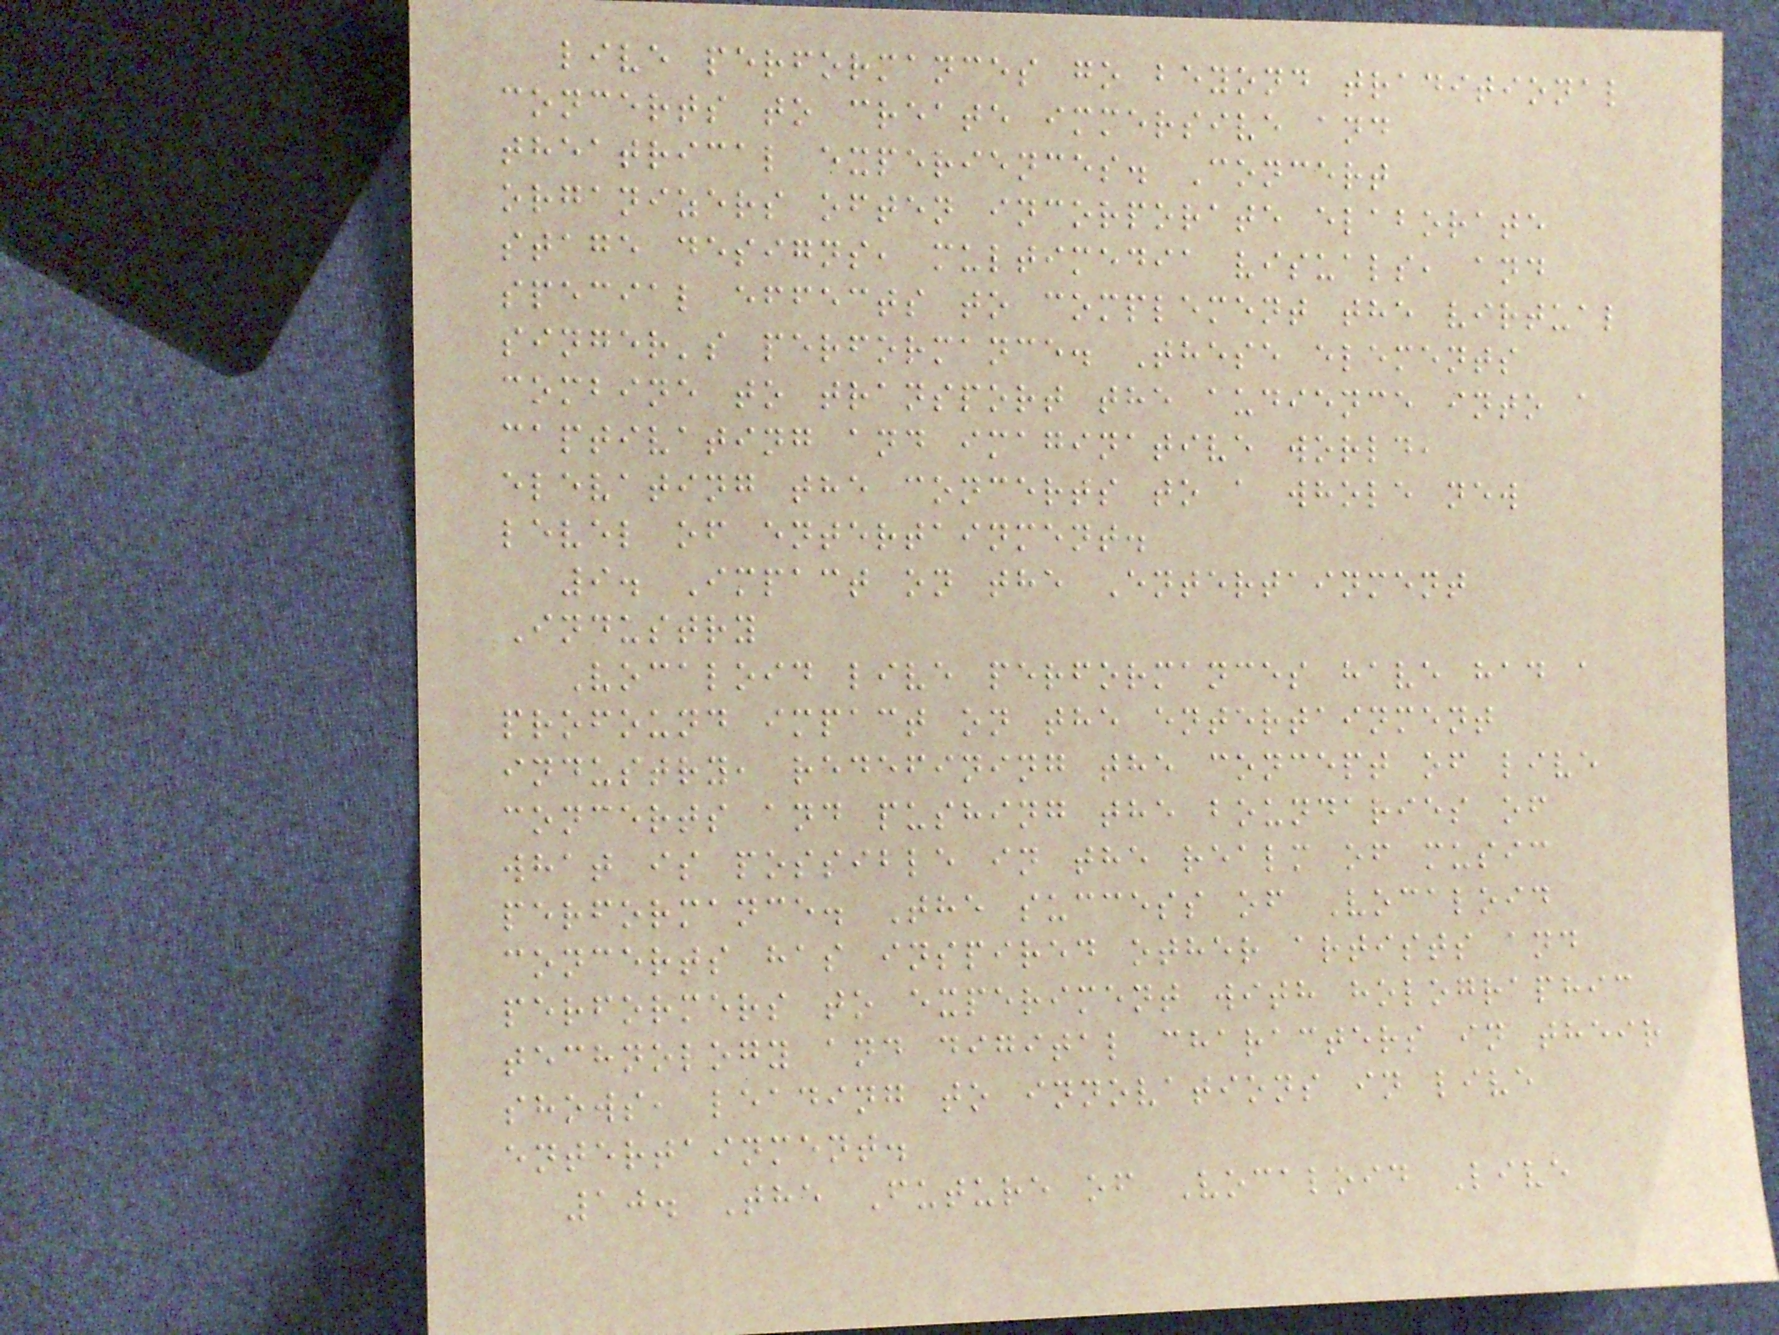live performances go beyond traditional
concerts to create immersive and
theatrical experiences. Concert
organizers often incorporate elaborate
stage designs, multimedia visuals, and
special effects to complement the virtual
singer's performance. These elements
combine to transport the audience into a
captivating and imaginative world,
elevating the concerts to a whole new
level of entertainment.
9. Impact on the Entertainment
Industry
Vocaloid live performances have had a
profound impact on the entertainment
industry, redefining the concept of live
concerts and pushing the boundaries of
what is possible in the realm of music
performance. The success of Vocaloid
concerts has inspired other artists and
performers to experiment with holographic
technology and digital characters in their
shows, leading to innovations in live
entertainment.
10. The Future of Vocaloid Live
